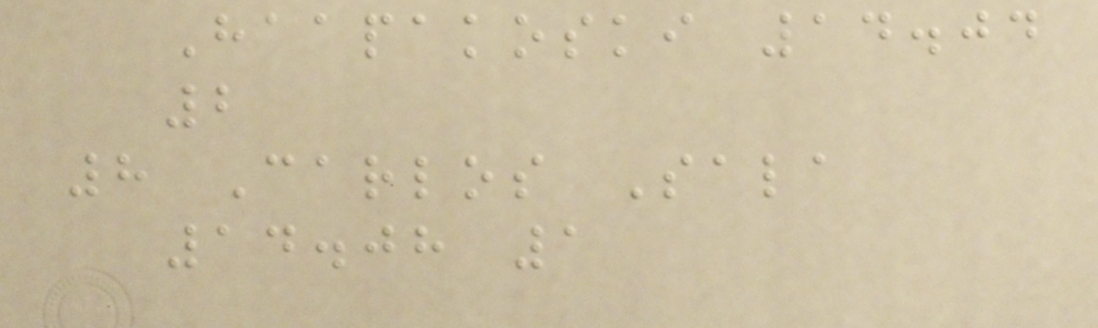Haapakoski 14.04
2
8 Carlos Sala
14.08 1
